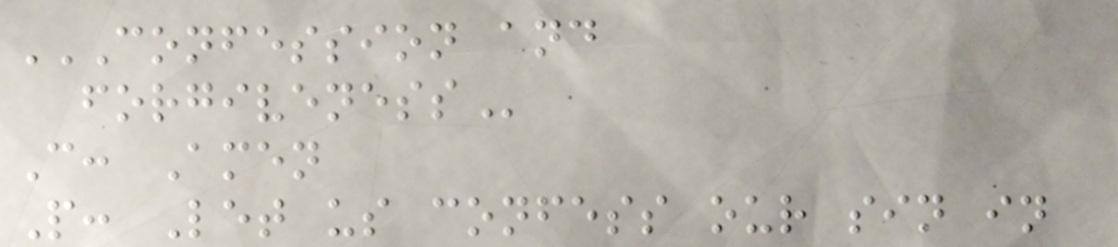CONFESSION AND
FORGIVENESS
C: Amen
P: Let us confess our sin in
